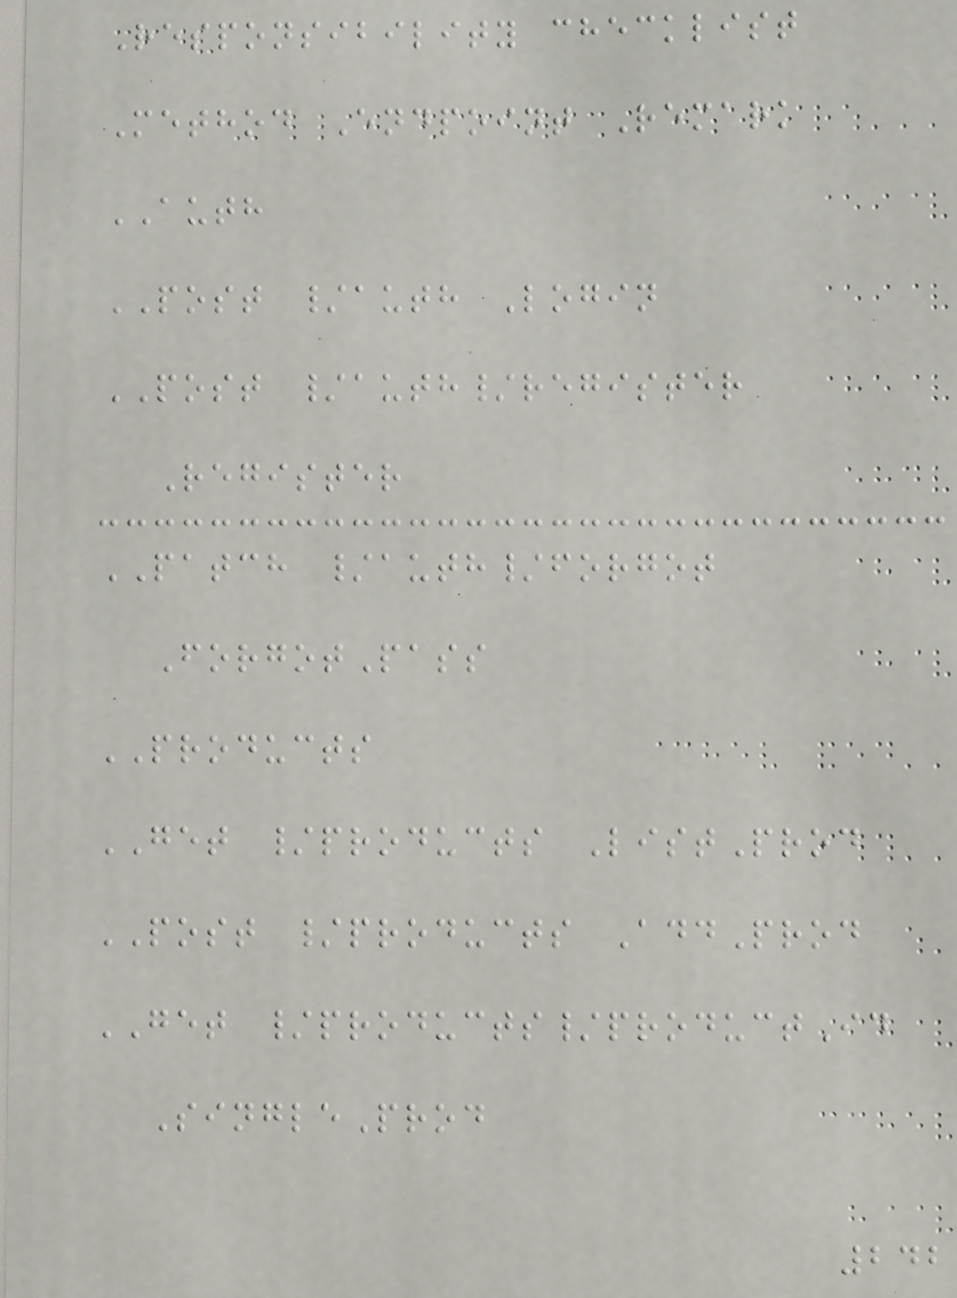Responsibility checklist
Method Endpoint Remark
AUTH
POST /auth Login
POST /auth/register
Register
PATCH /auth/forgot
ForgotPass
PRODUCTS
GET /products ListProd
POST /products AddProd
GET /products/productId
SingleProd
242
